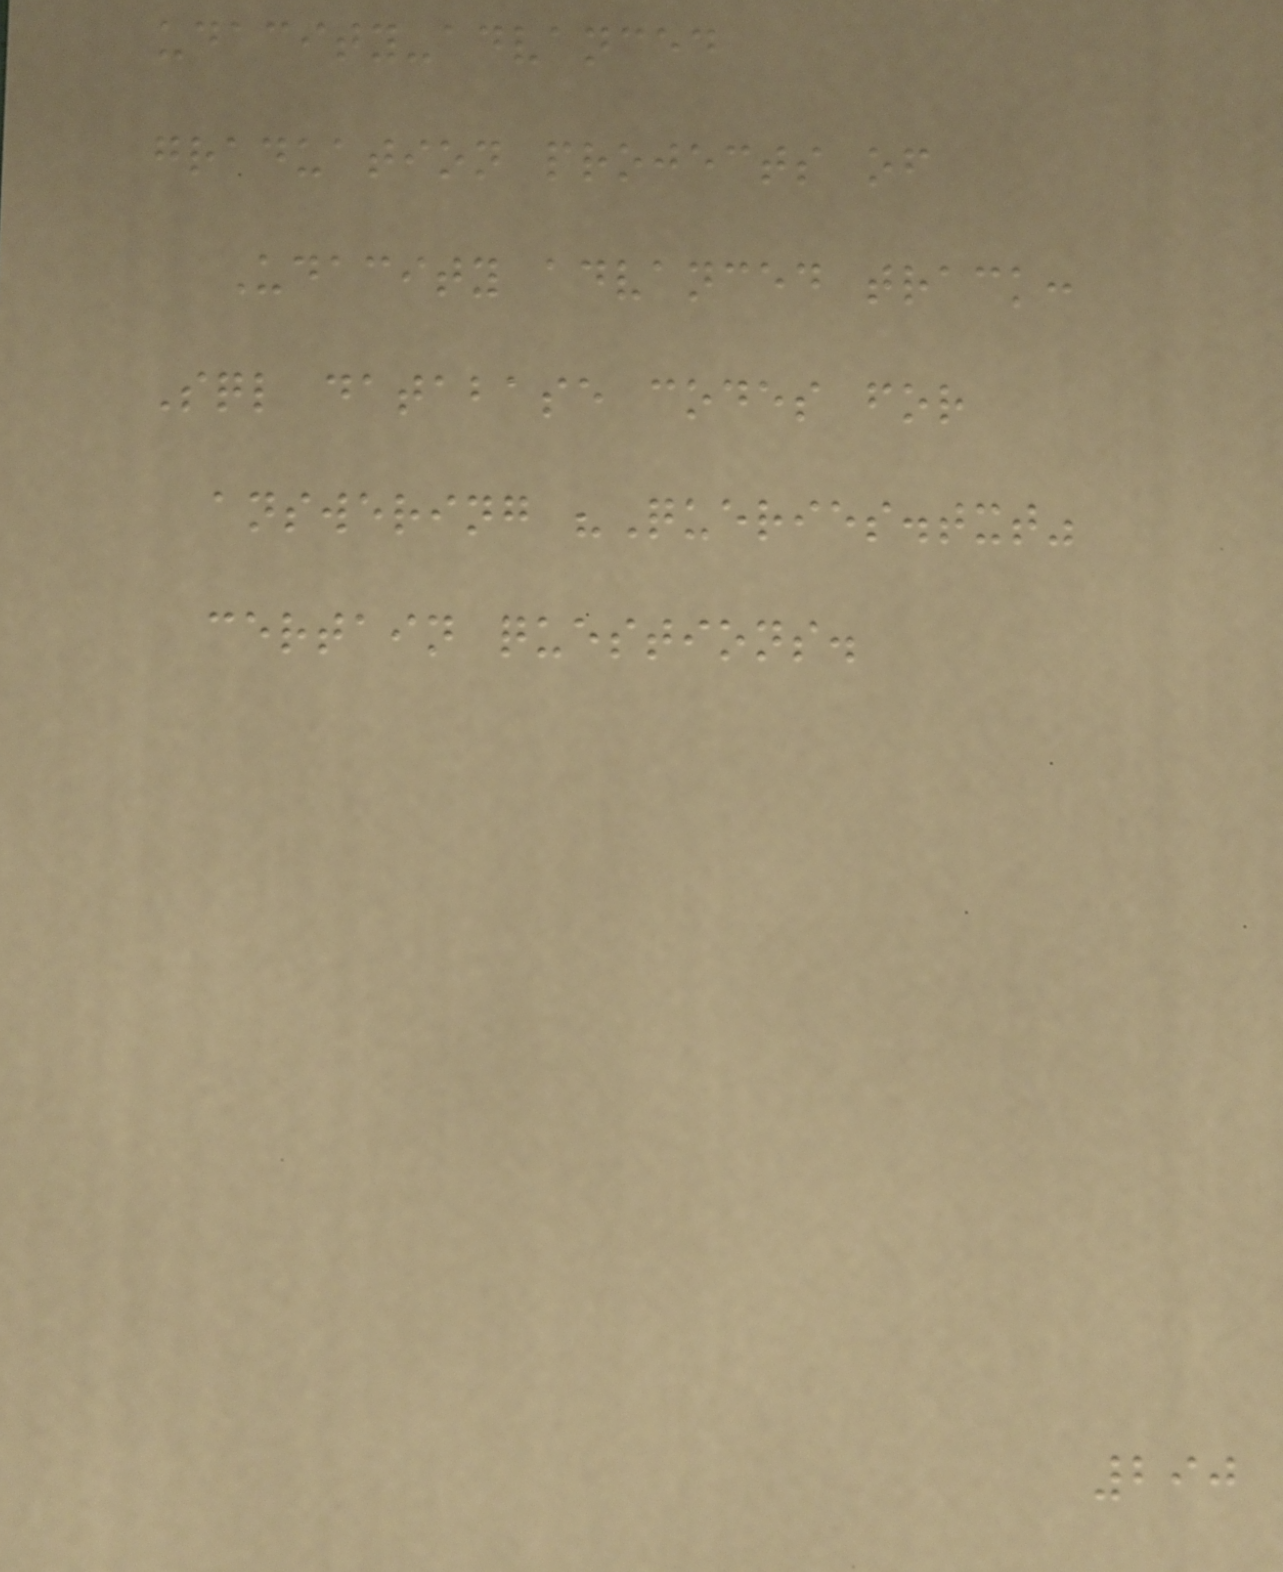udacity-advanced
graduation projects of
Udacity advanced track:
Sql database codes for
answering "Queries.txt"
certain questions.
290
